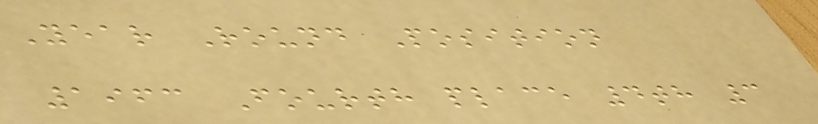Year Round Position
1963 Fourth place 4th 3
